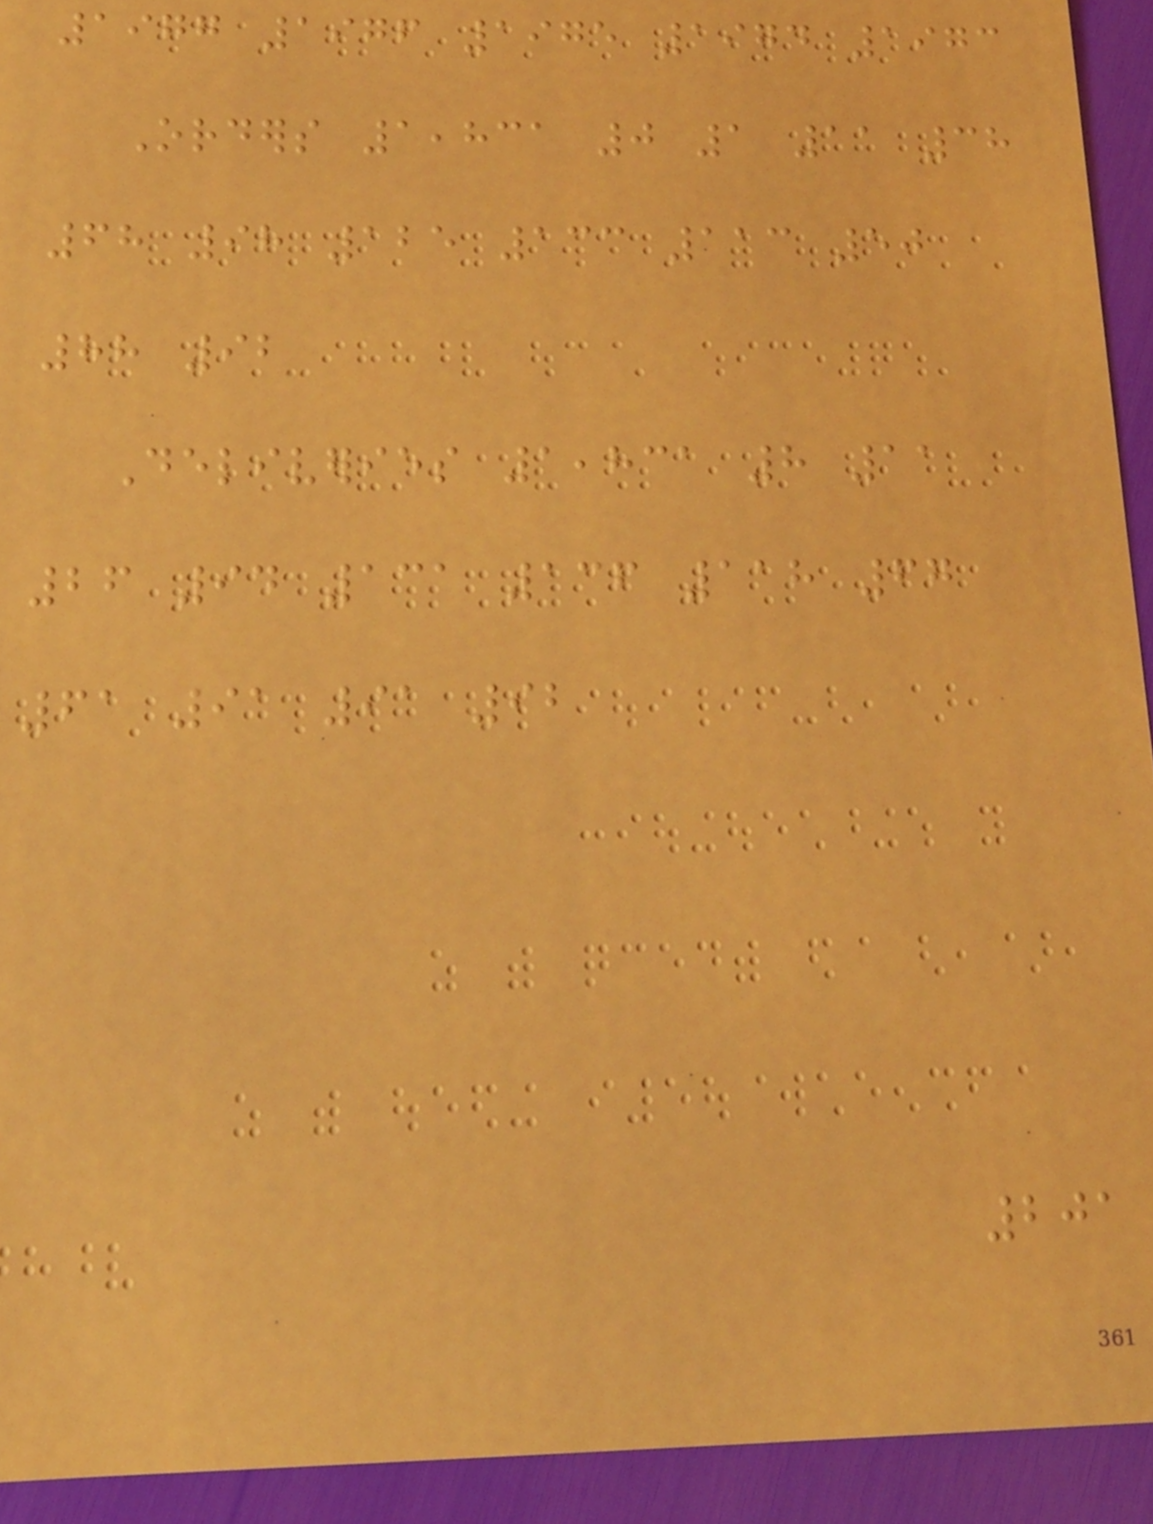1977 1976 1975 1974 1973
Orders 1,831 0 1 11 38
68 98 125 133 113 50
88 92
Deliveries 1,831 8 11
26 94 131 136 118 67
61 91 91 92
201
